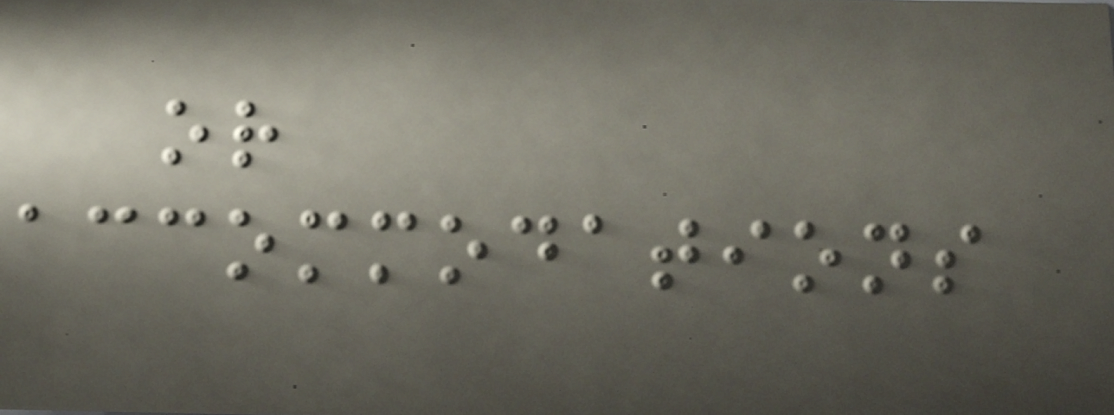or
accommodations
